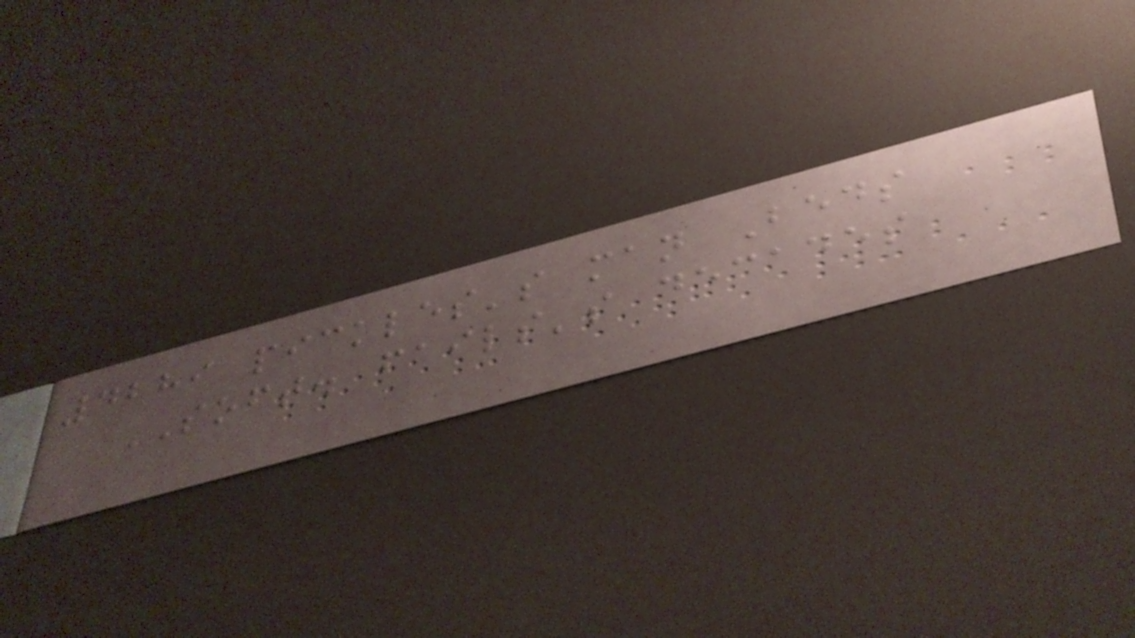4289 pickles's man Beds
SOFT. fails's decades
